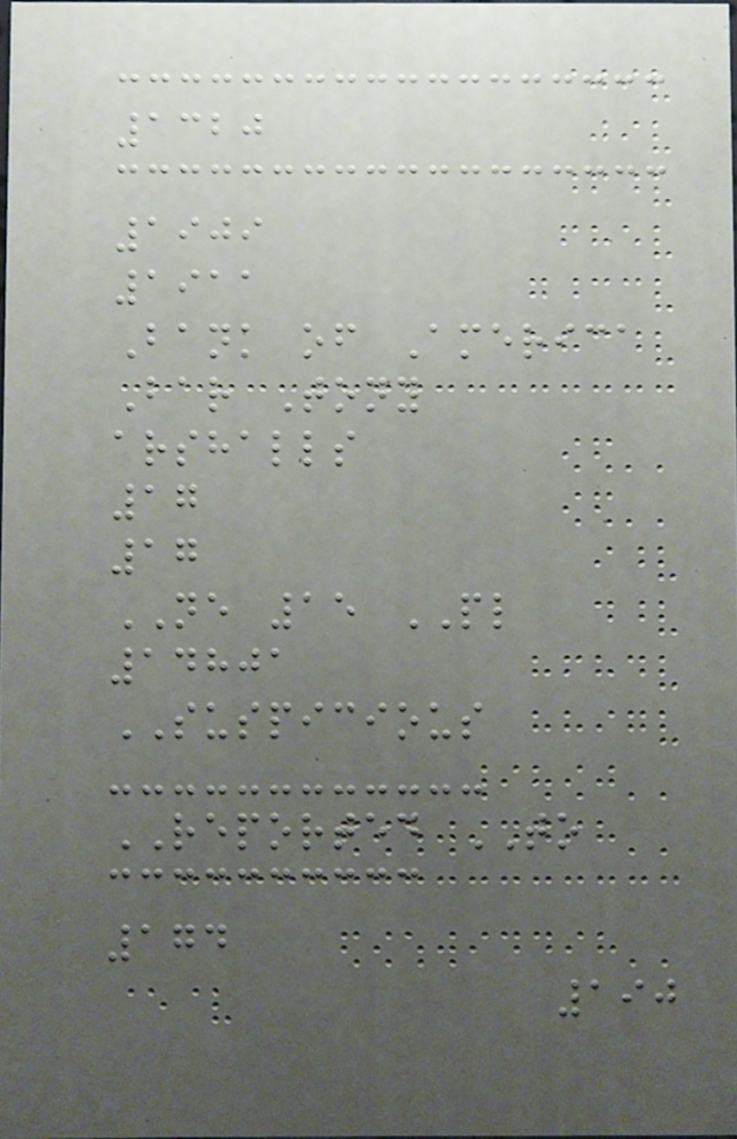1320
1909
1911
Bank of America
Bar Tony
arshalls
17
17
NE 15 PL
14801
SUSPICIOUS
REPORTED TO
174
190
